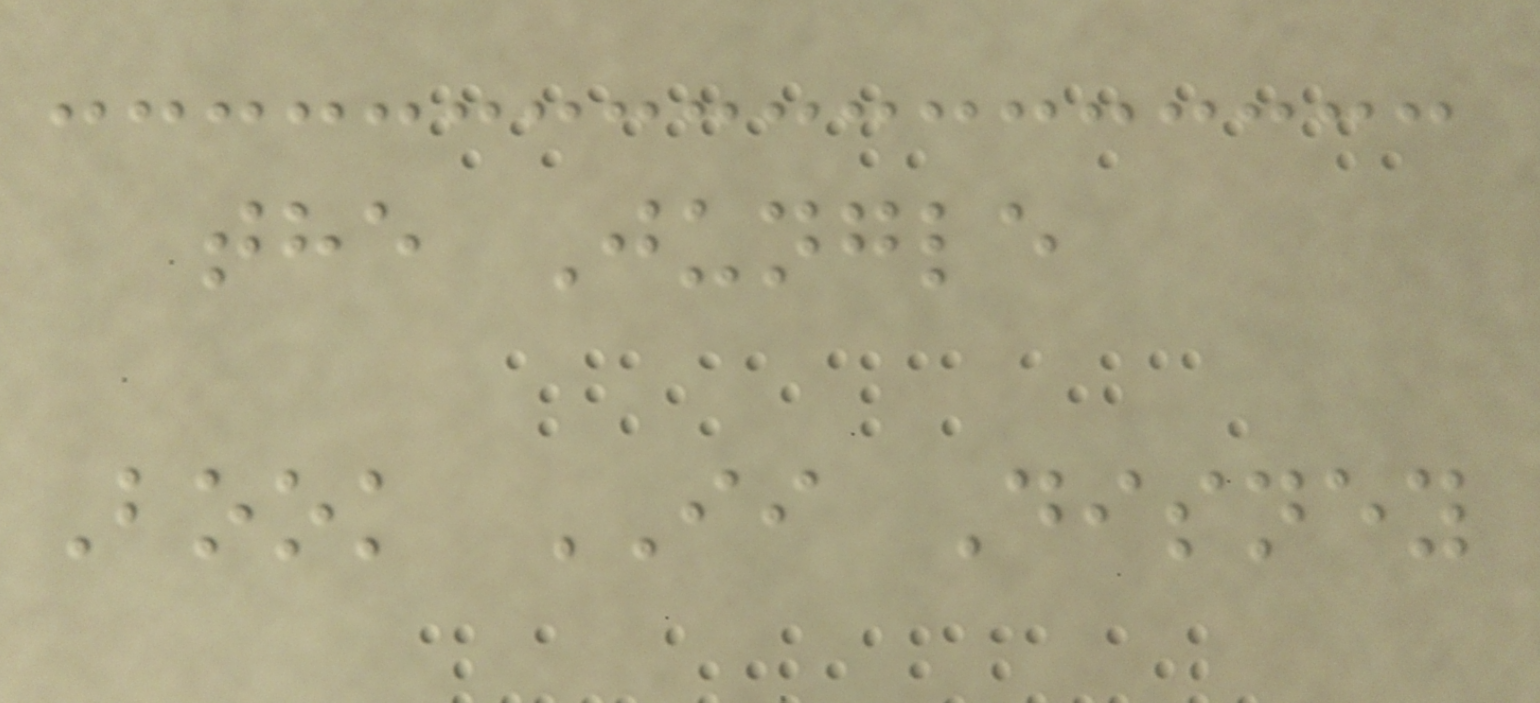the Jungle
Book II Disney
